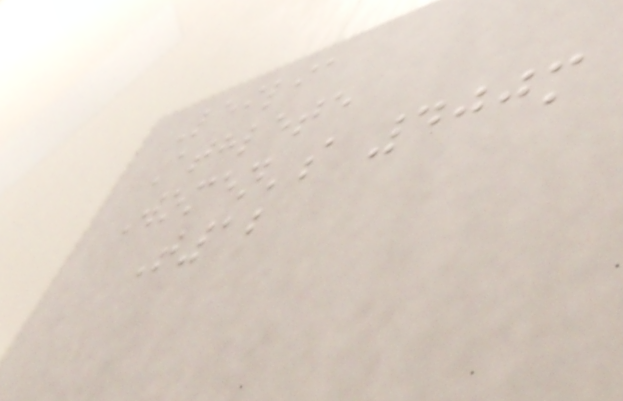Leilia
Athlete
Women's 400m
T12
